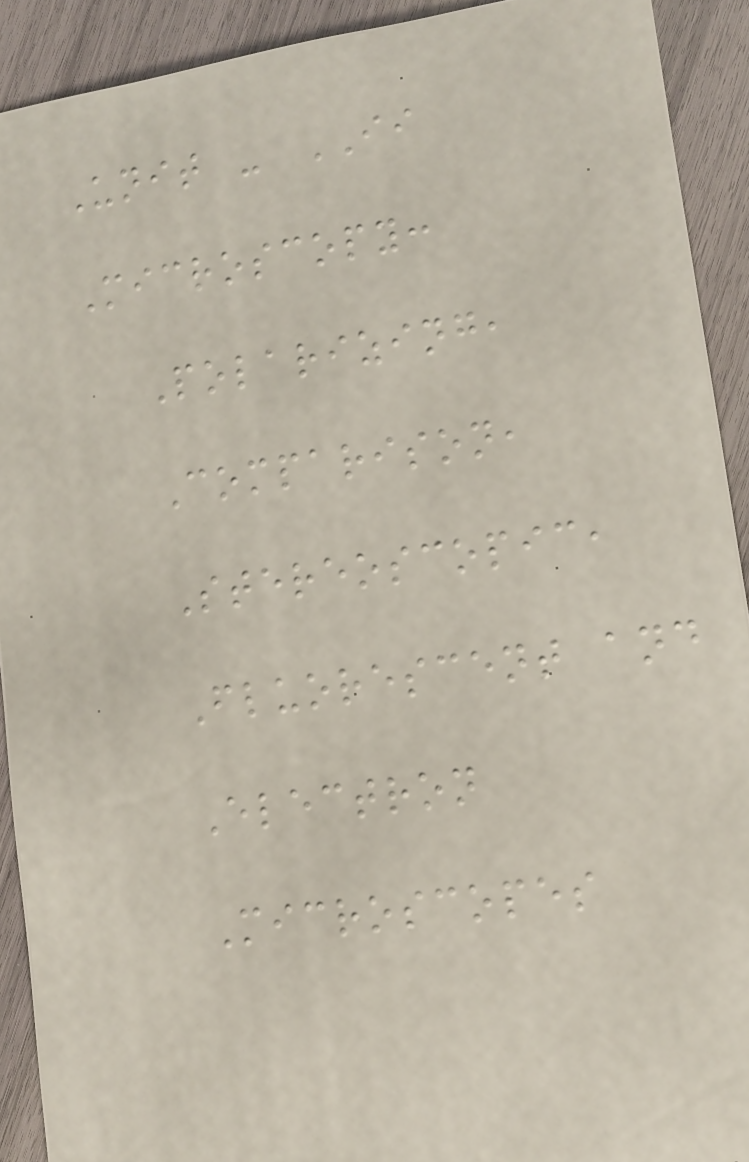Unit - II
Microscopy:
Polarizing,
Comparison,
Stereoscopic,
Fluorescent and
Electron
Microscopes
